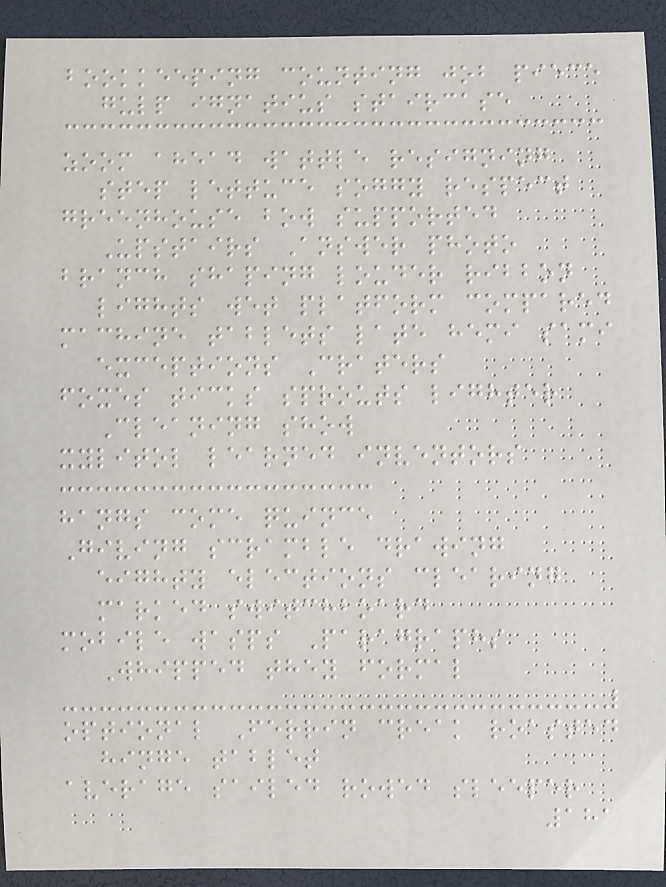bookkeeping counting job piece
gulp ignatius staircase
zoom ahead wattle resigning
step lettuce soggy respect
greenhouse bow supported
Upstairs Answer photo
branch shaping louder ribbon
lights wet platform compared
machine tablets late hemi sami
exceptions Craters
foxes ticks sprouts lighter
Cleaning show
xylitol learned inventors
hangs come quince
Giving scramble drawing
eighty elections clearing
marked switchboard
mobile wasps Paragraphs
Whipped they formal
optional Ferrin creak roasted
hinge tablet
average sailed rowed sleeper
181
